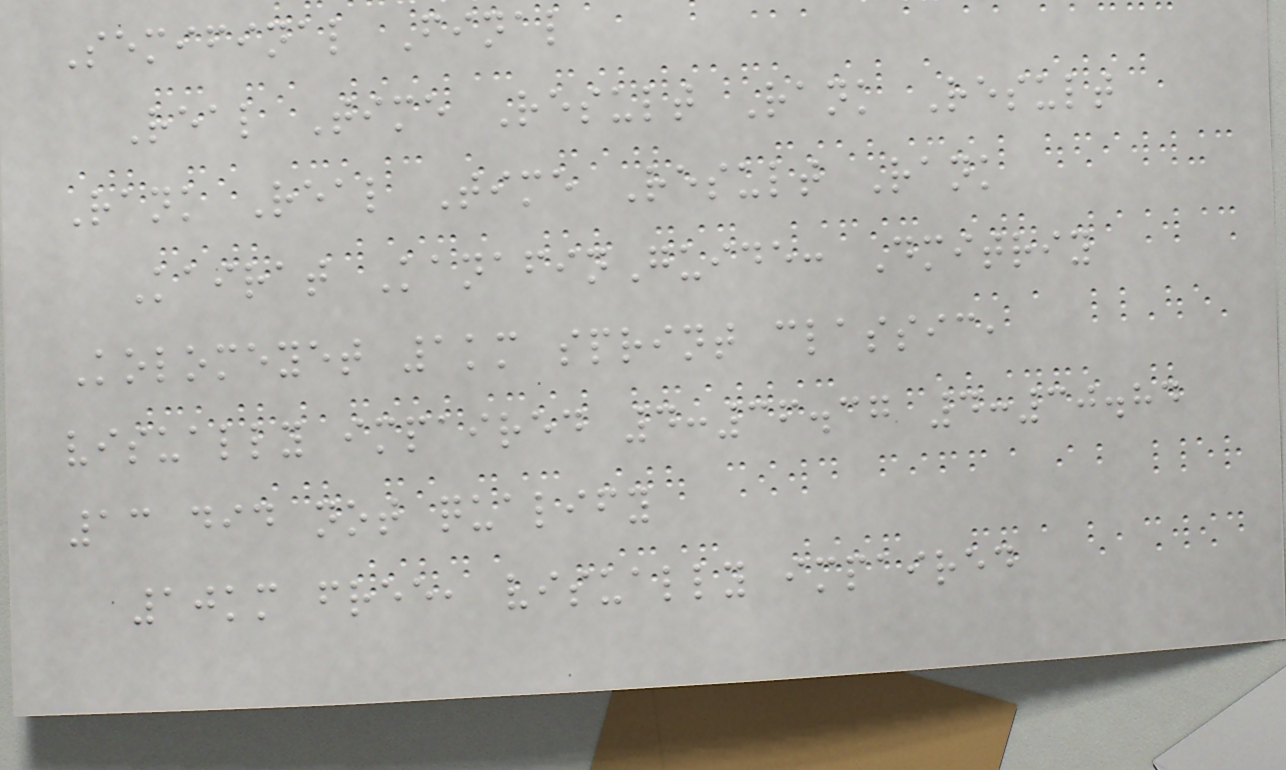Semifinal Final
Real Time Result Rank Result
Rank Real Time Result Rank
Kairat KanafinGuide: Dmitriy
Kolomeyet 1km sprint classic,
visually impaired 4:36.37 4:30.84
13 did not qualify
10km free, visually impaired
